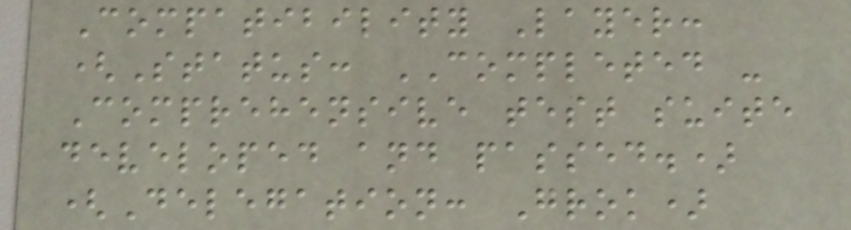Compatibility Layer:
(Status: COMPLETED -
Comprehensive test suite
developed and passed.)
(Delegation: Grok)
